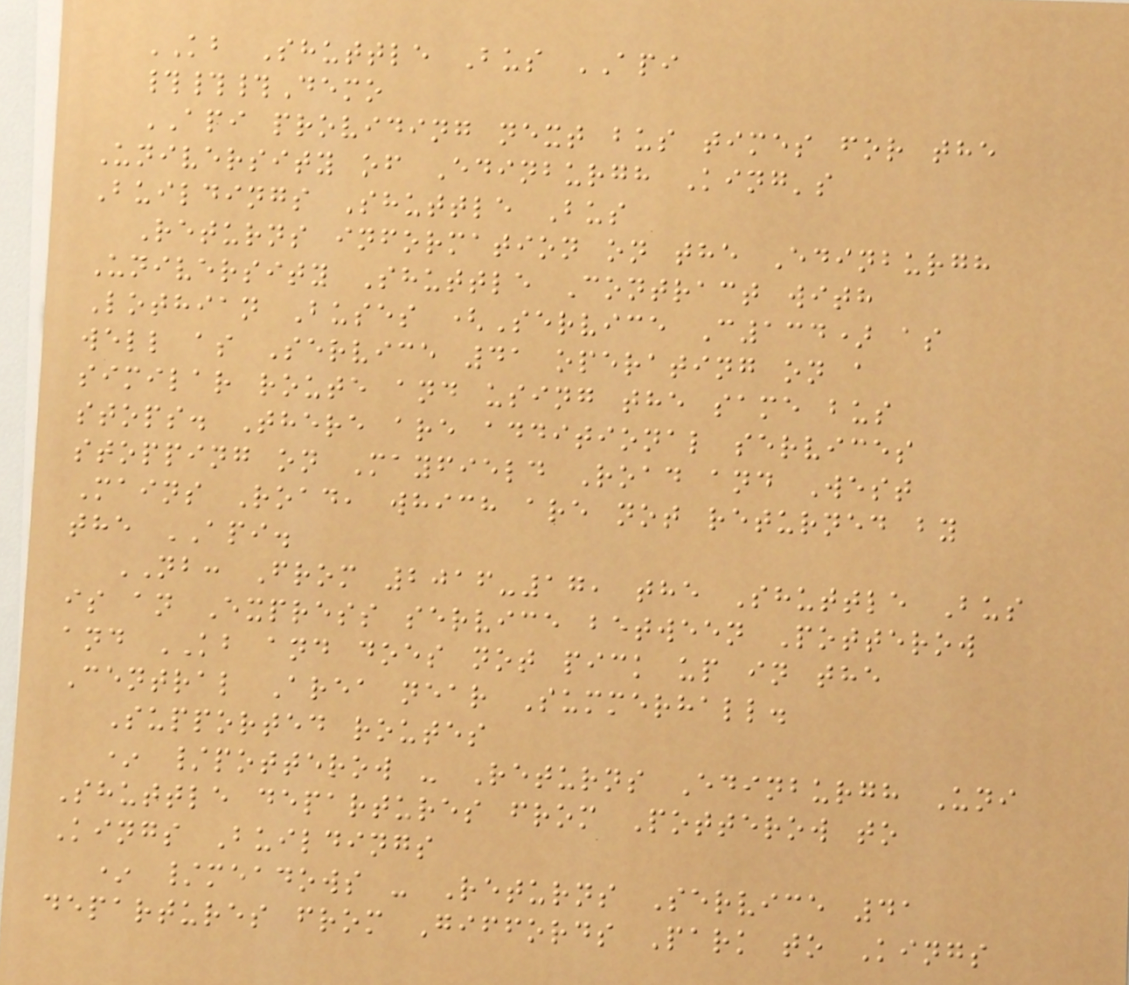KB Shuttle Bus API
###Demo
API providing next bus times for the
University of Edinburgh King's
Buildings Shuttle Bus
Returns information on the Edinburgh
University Shuttle Contract with
Lothian Buses (Service C134) as
well as Service 41 operating on a
similar route and using the same bus
stops. There are additional services
stopping on Mayfield Road and West
Mains Road, which are not returned by
the API.
NB: From 2016-17, the Shuttle Bus
is an Express service between Potterow
and KB and does not pick up in the
Central Area near Summerhall.
Supported routes
* /potterow - Returns Edinburgh Uni
Shuttle departures from Potterow to
Kings Buildings
* /meadows - Returns Service 41
departures from Giffords Park to Kings
